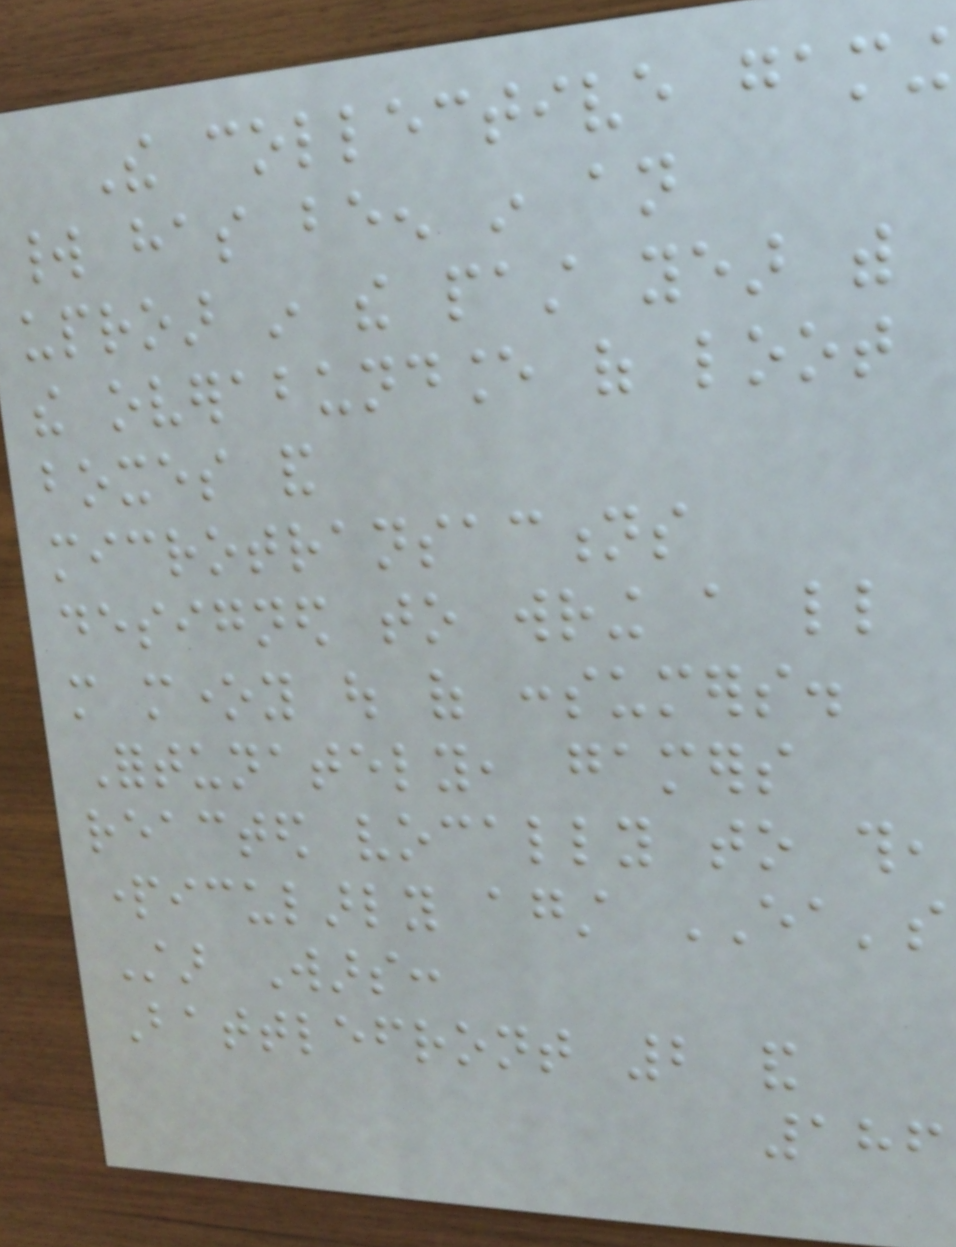The collective gaming
world has been in an
uproar in the past year with
the overabundance of loot
boxes and
microtransactions
designed to wring a little
more money out of consumers.
Fortunately, gamers
reacted vocally to this,
particularly against EA's
Star Wars:
Battlefront 2 and
186
